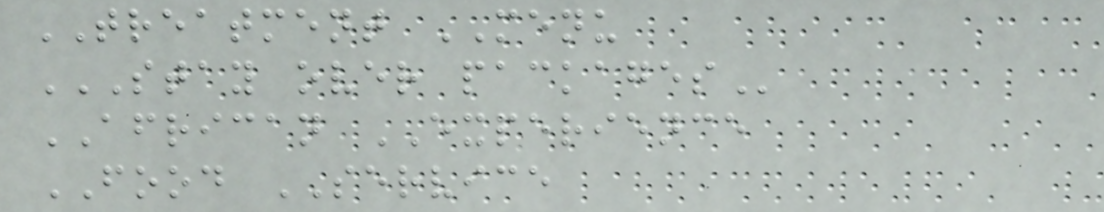TREATMENT MENU
STAY OVER PACKAGES
AFRICAN EXPERIENCE
FOOD SERVICE
